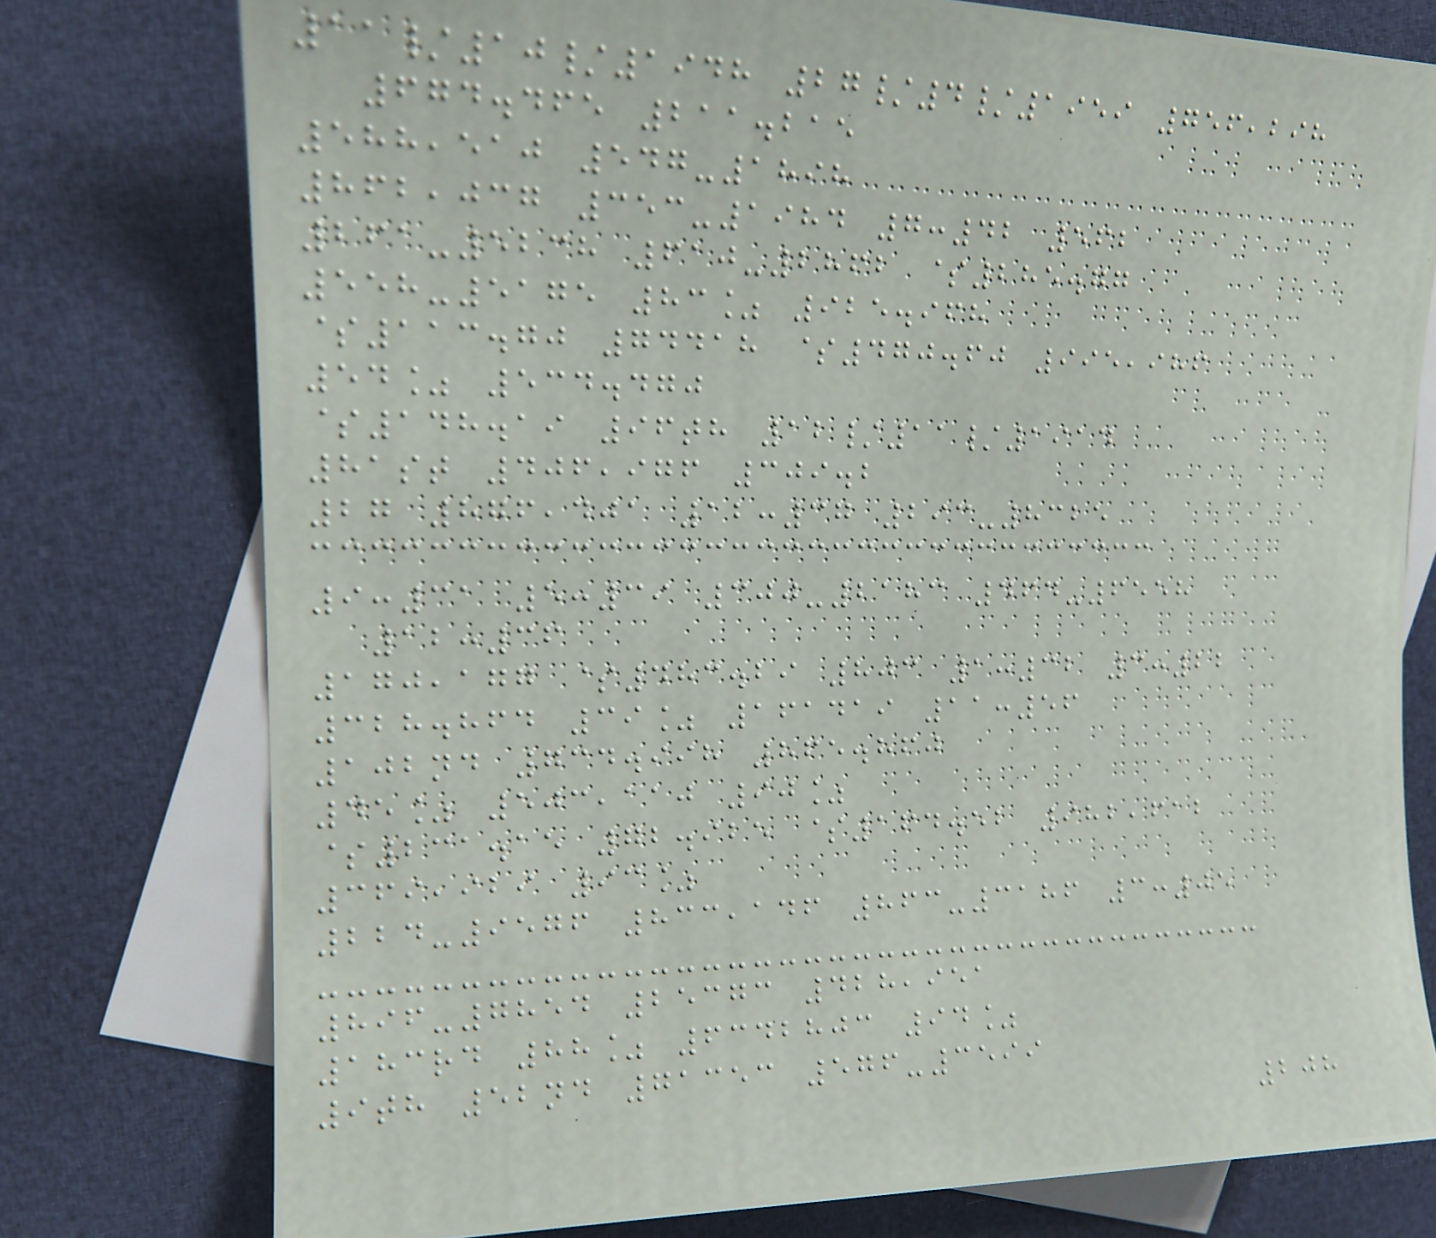11/10/1948 27/4/1959 756,298
674.465 211.215
588,510 547-1898
862,037 353-1984 7:42 562
261-5238 610-2862 $285.77
558-5175 83% 925.968
$113.70 74418 $470.60 995,986
54% 534.470
$148.19 96th 12/11/1914
81st 406,976 309.2
27 876,401 12:37 293-8325
9:31 5:39 300-2183 464-6558
12:36
170,177 $483.29 803 1:32 3:22
328.864 39% 161419 11:56
102nd 734.998 865.860
45% 503,110 90%
$231.15 72.925 $164.52 982,612
369,929 93%
224-9576 833,146 863-3186 3:05
896-7854 25373 428,951
183rd 88% 6342803 94%
9th 52nd 71353 576-3599
208
